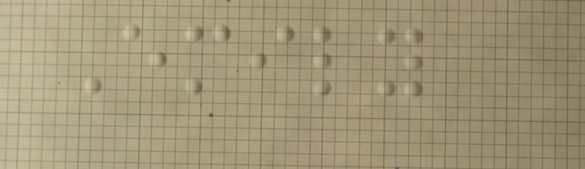Emily
